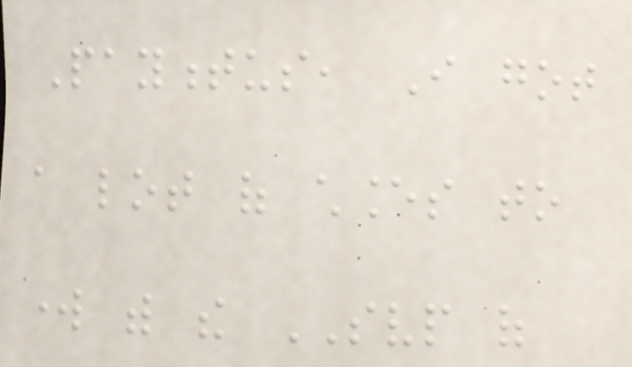Paymentus, I got
a lot of chances to
work with the SVP of
